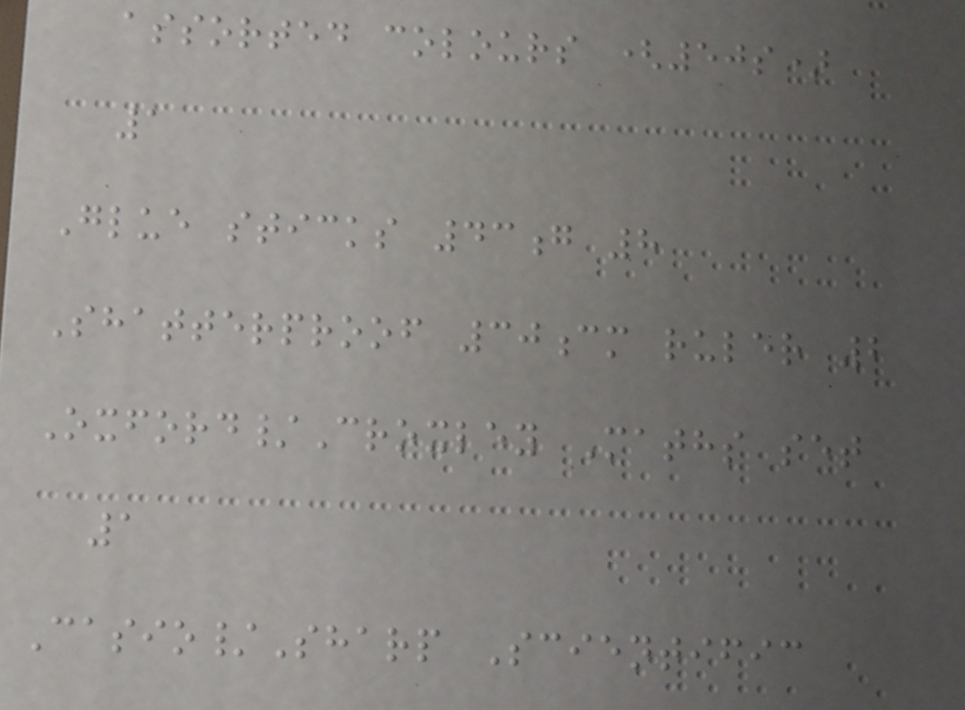assorted colours (50s)
1
Glue sticks 43g 8
Shatterproof 30cm ruler 2
Oxford/Croxley Maths set
1
Casio/Sharp Scientific
